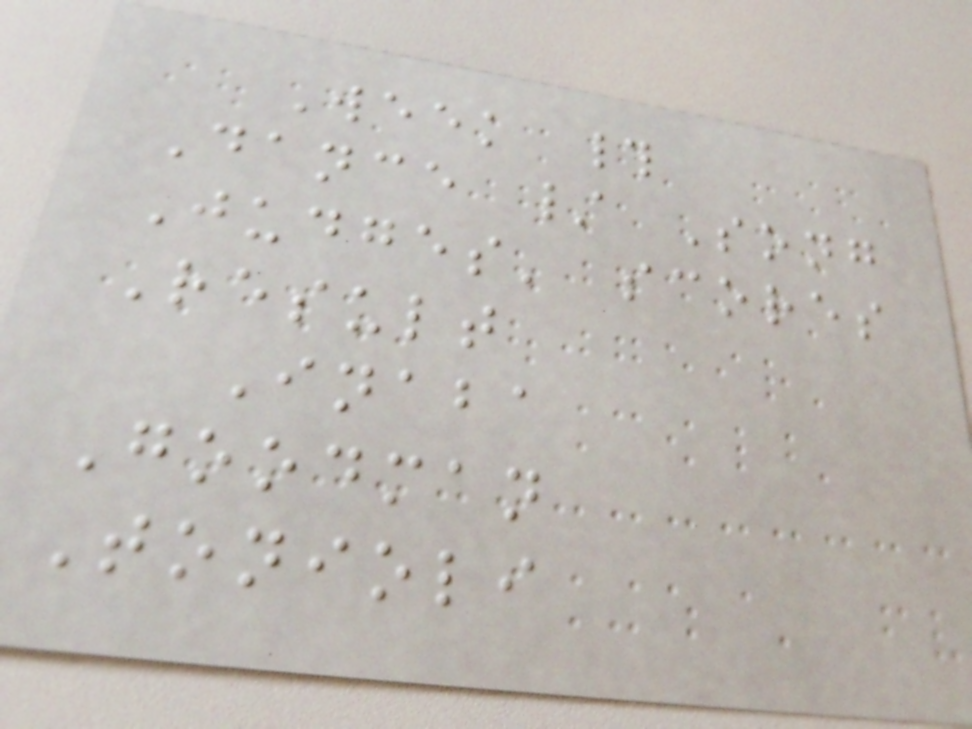Week #
Dance / Song
Judges' scores
Result
Inaba
Goodman
Tonioli
